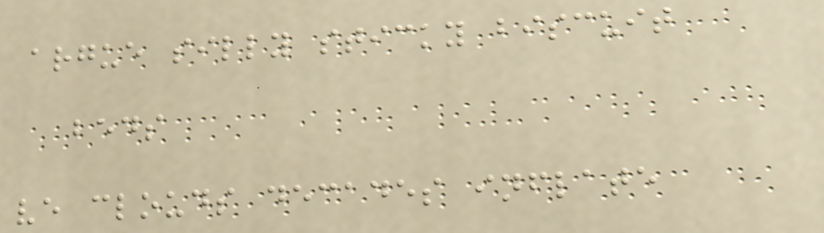argue silly sticky biscuit
beds
ve clouds decades inflate
